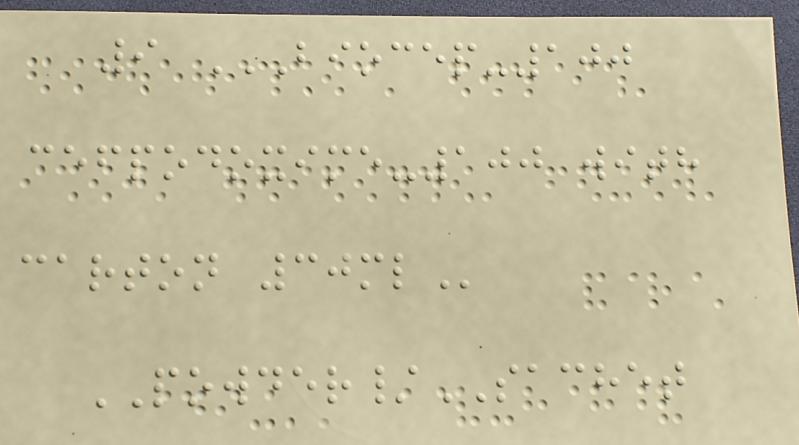9 BIOCEP-100
CEFPODOXIME-100 WITH
CARTON 30ML
POWDER/SACHET
